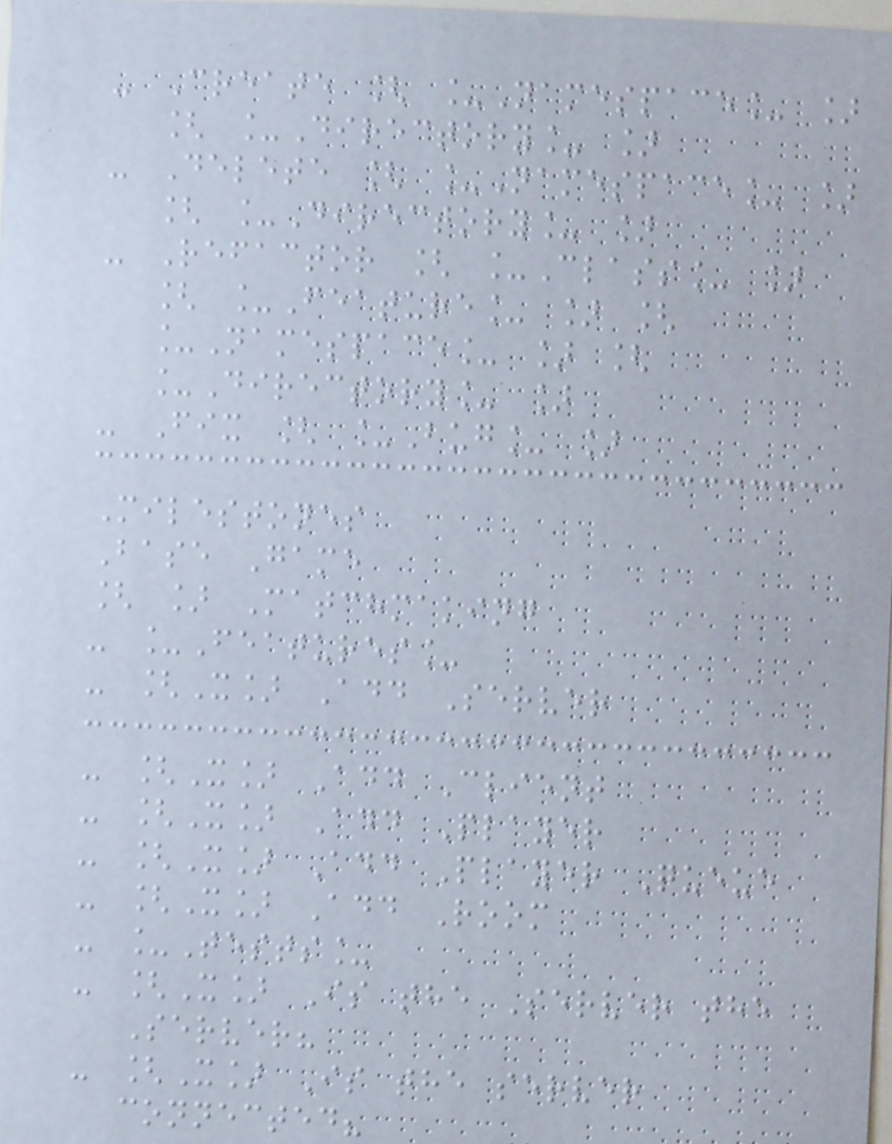- Create [ _Namespace_ ]
[ _Directory_ ]
- Delete [ _Namespace_ ]
[ _Directory_ ]
- Refactor [ _Class_ ]
[ _Feature_ ] [
_Namespace_ ] [
_Directory_ ]
- Fix [ _Bug_ ]
Milestones
Base Game
[ ] Matchmaking
- _Features_
- [X] Add Server
- [X] Add Client
- [X] Add Player
- [X] Add Player Queue
- [X] Add Room
- _Tests_
- [X] Is the Server the
Server?
- [X] Is the server
connected?
